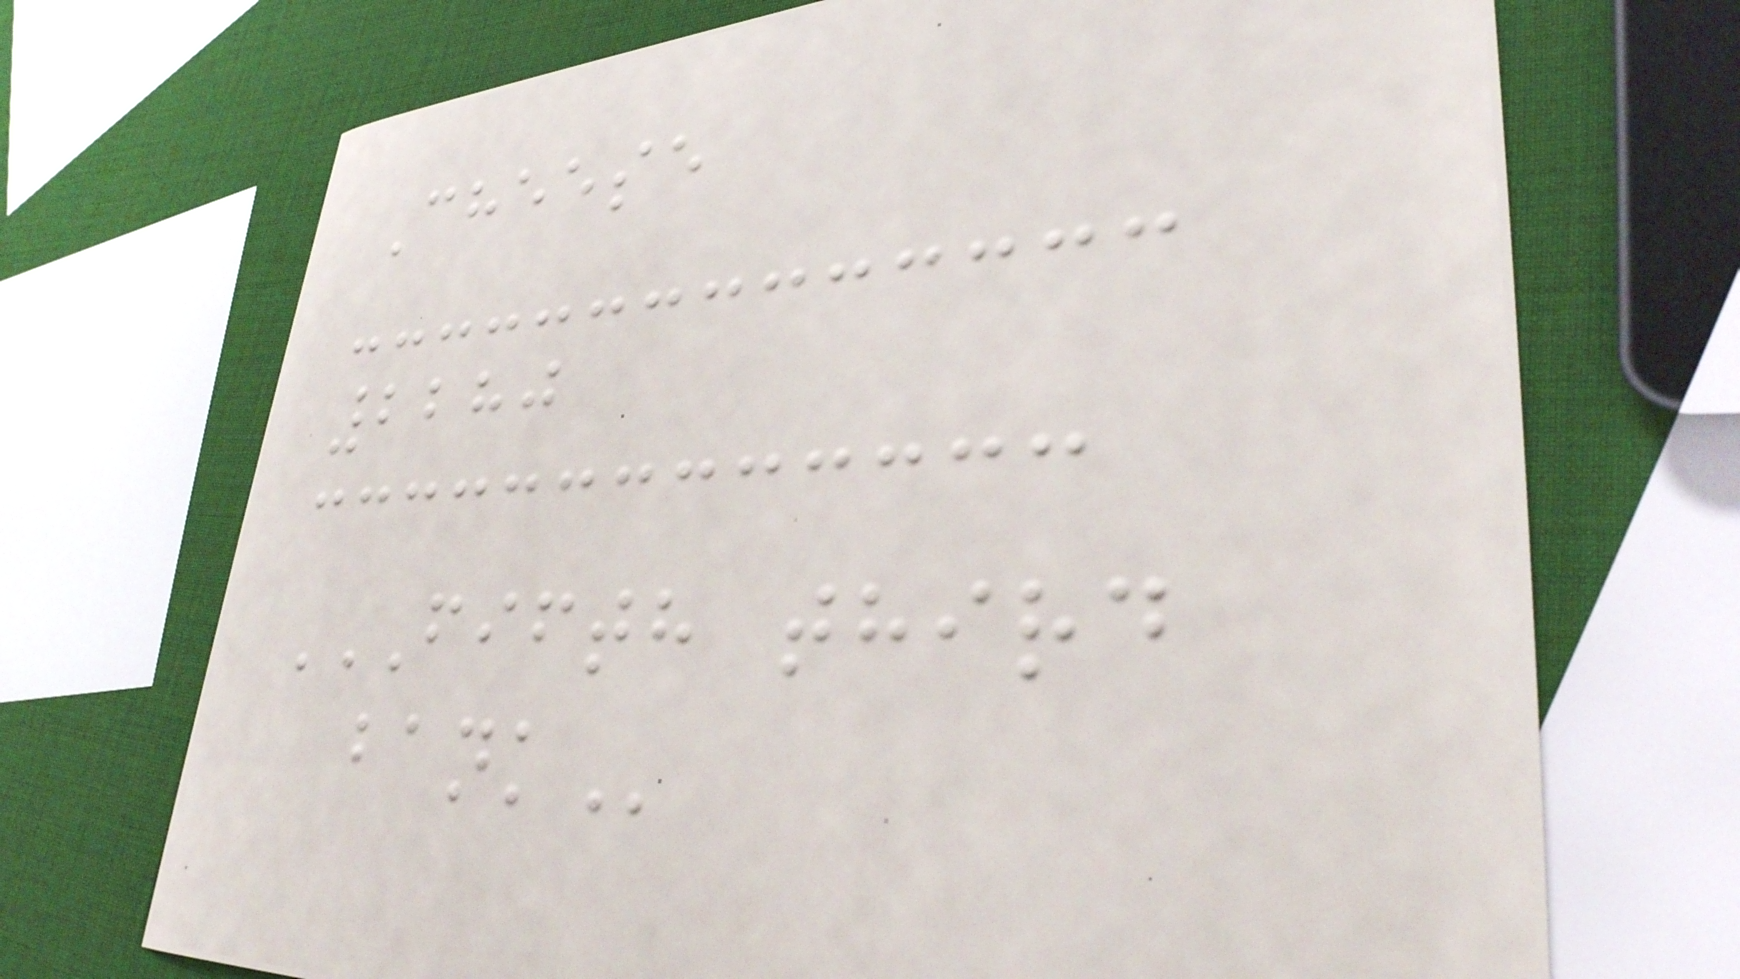Cheese
2280
FIFTH THIRD
BANK
